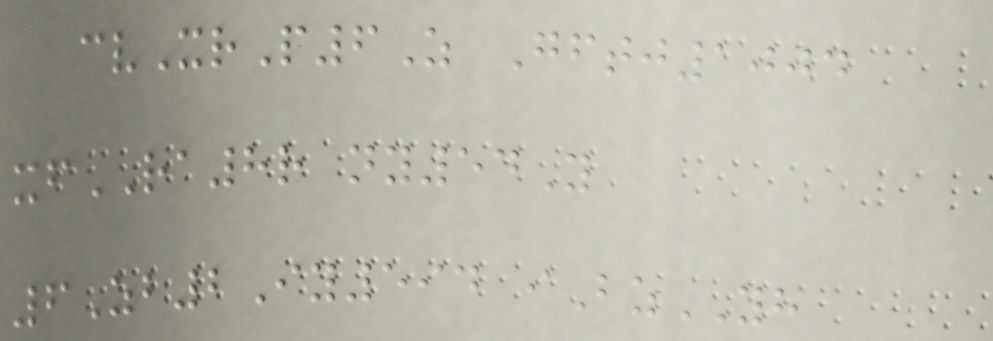cvXrP6Z Gftj1004
xfRA8r ny54Y
6Zb2Iy594 iBzYH
